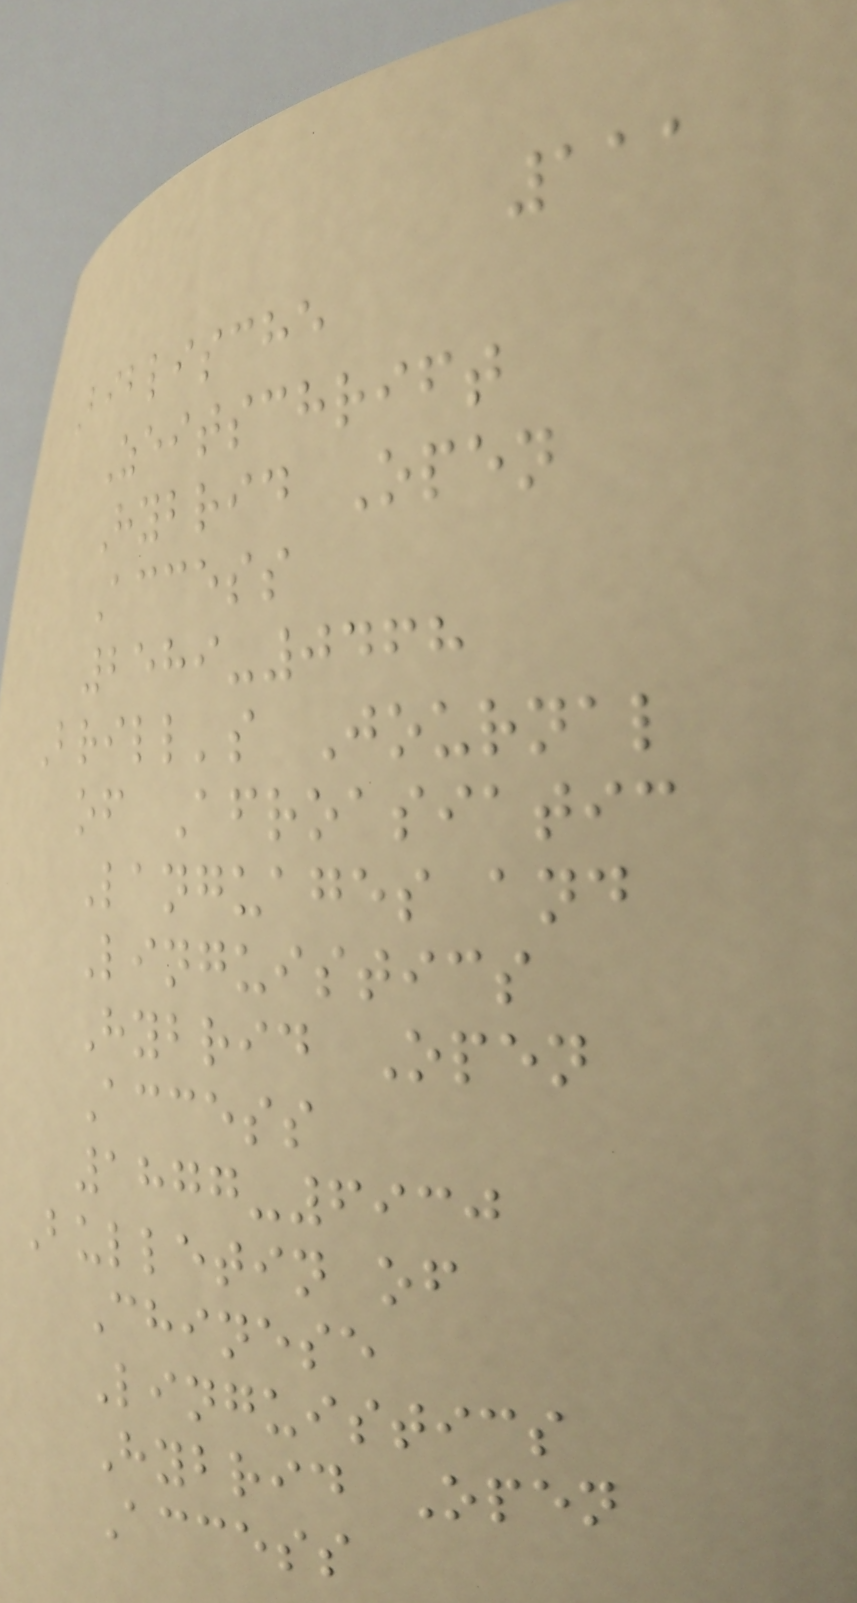111
Biblische
Zeitschrift
Hybrid Open
Access
2589-0468
Brill's Journal
of Afroasiatic
Languages and
Linguistics
Hybrid Open
Access
1877-6930
Bulletin of
Chinese
Linguistics
Hybrid Open
Access
